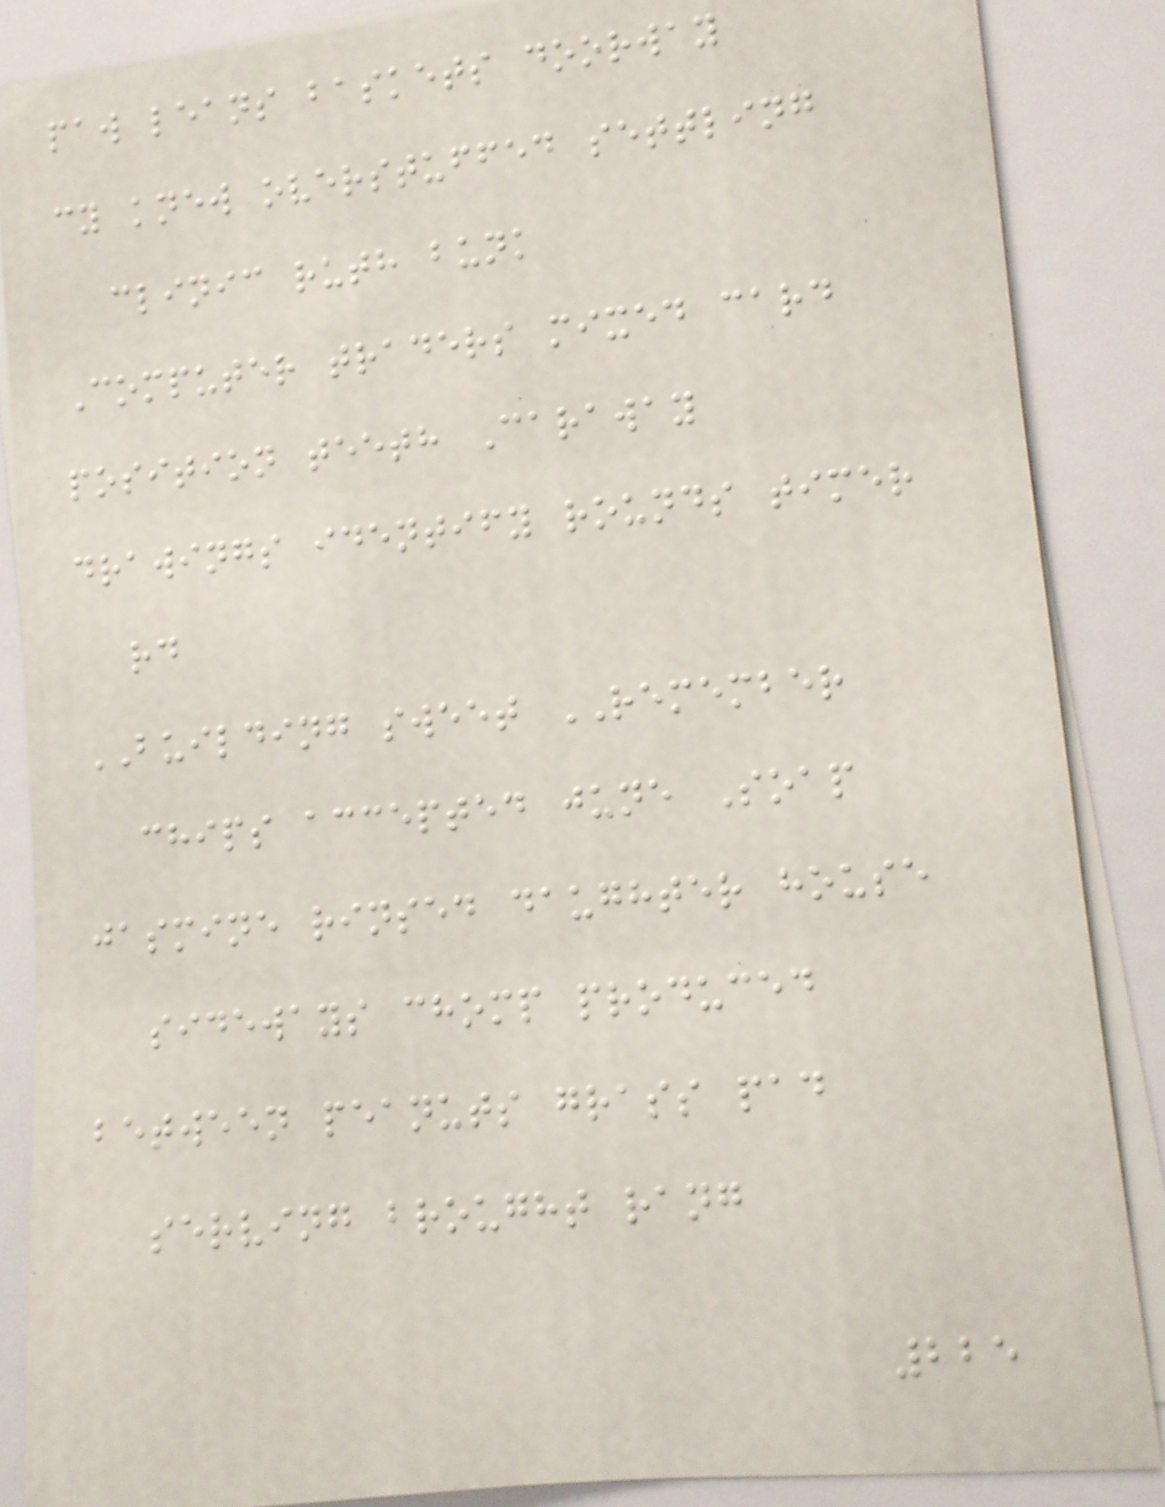paw leans baskets doorway
cy knew overstuffed settling
clinic ruth bunk
Computer traders mixed card
position teeth Caraway
drawings identify rounds timer
rd
BUILDING sweet REMEMBER
chips accepted june Soap
jasmine rinsed daughter house
sideways chomp produced
between peanuts grass pad
serving brought rang
225
